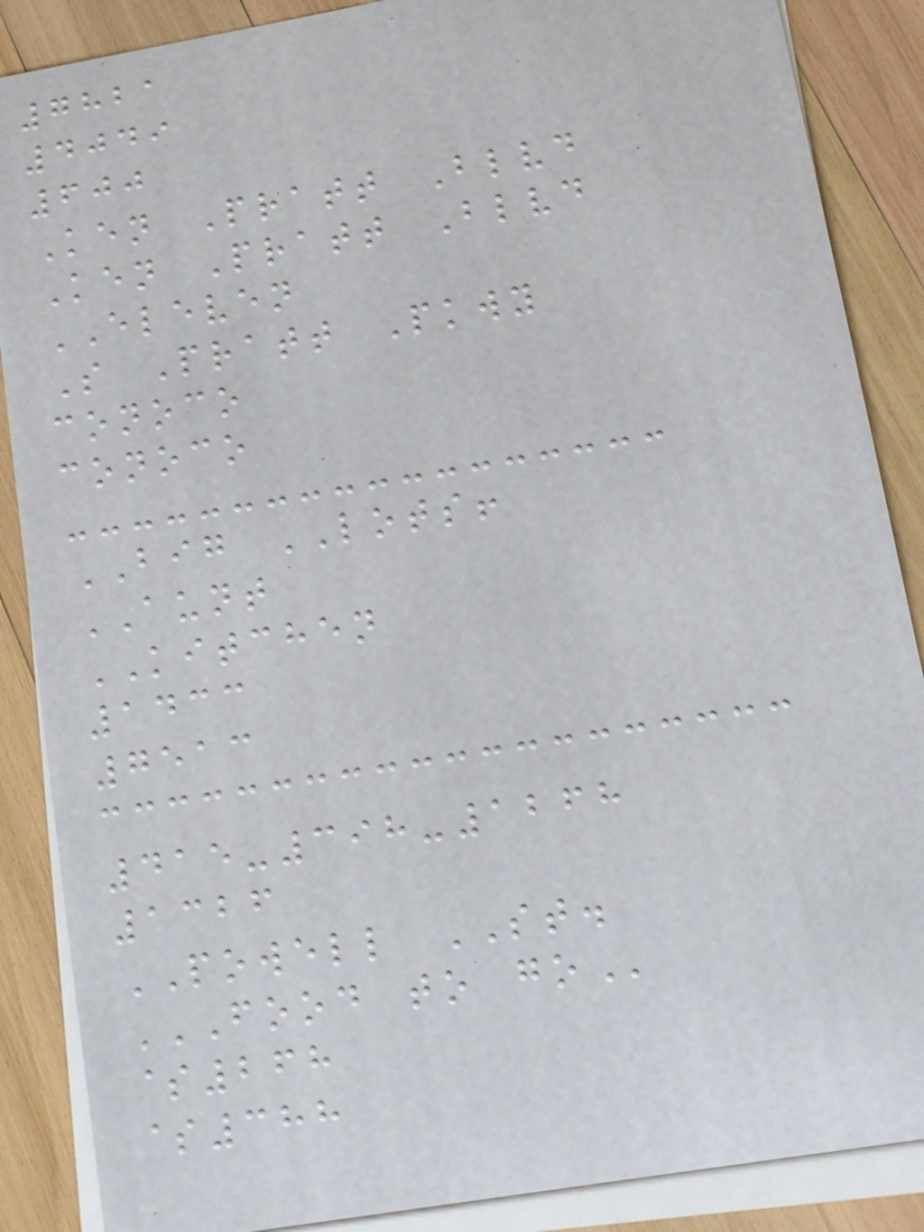7821
4049
600
Ken Pratt Blvd
Ken Pratt Blvd
ELEVEN
S Pratt Pkwy
conoco
conoco
BIG LOTS!
AUNT
KITCHEN
1433
7513
415-398-1268
1326
POWELL ST.
FOOD TO GO
$268
$388
